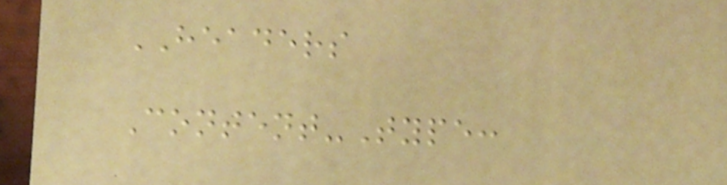HEADERS
Content-Type:
